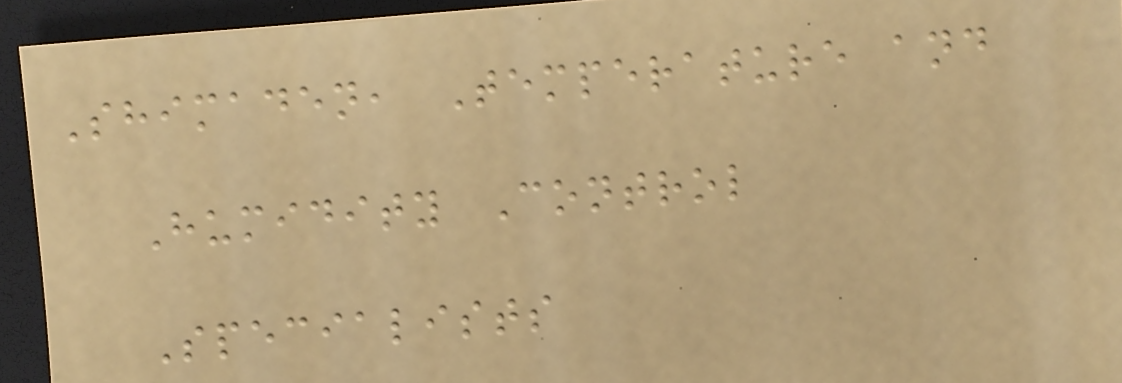Shimaden, Temperature and
Humidity Control
Specialists
